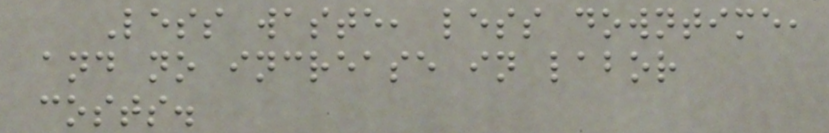Less waste, less downtime,
and no increase in labor
costs.
